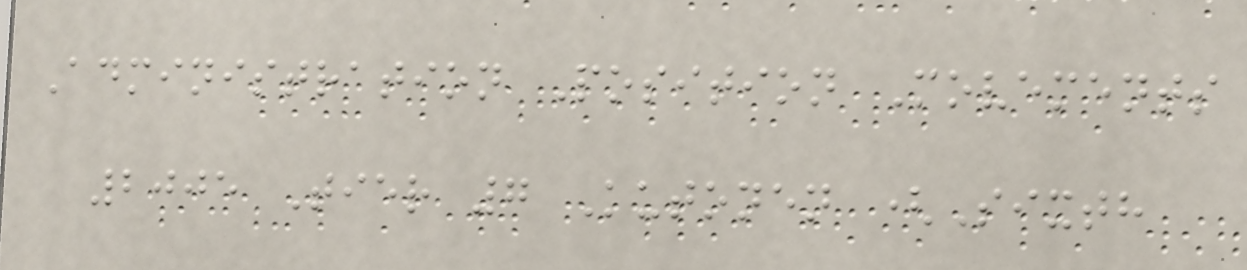Administration Position Movements
2005 Tier 7 Kutonen (Sixth
